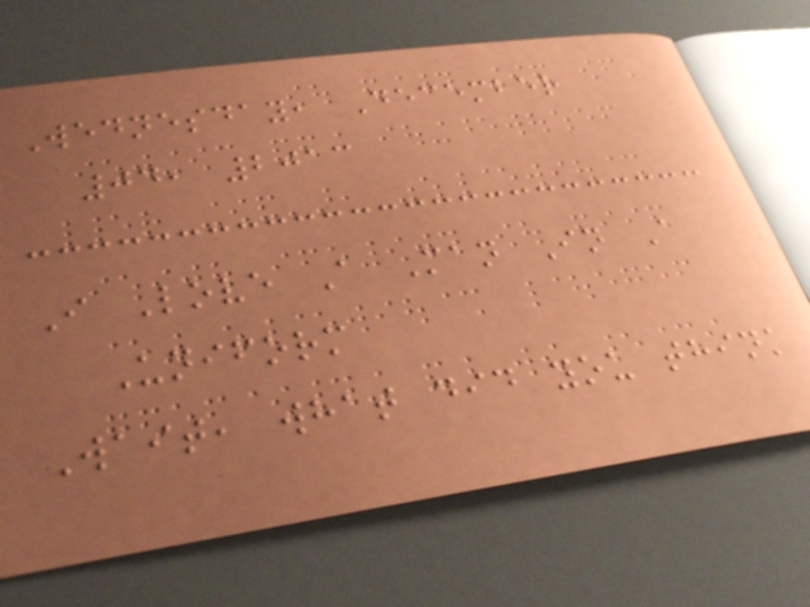Wednesday, December
04, 2013
I Love A Man In A
Uniform
Wait, what did you think
